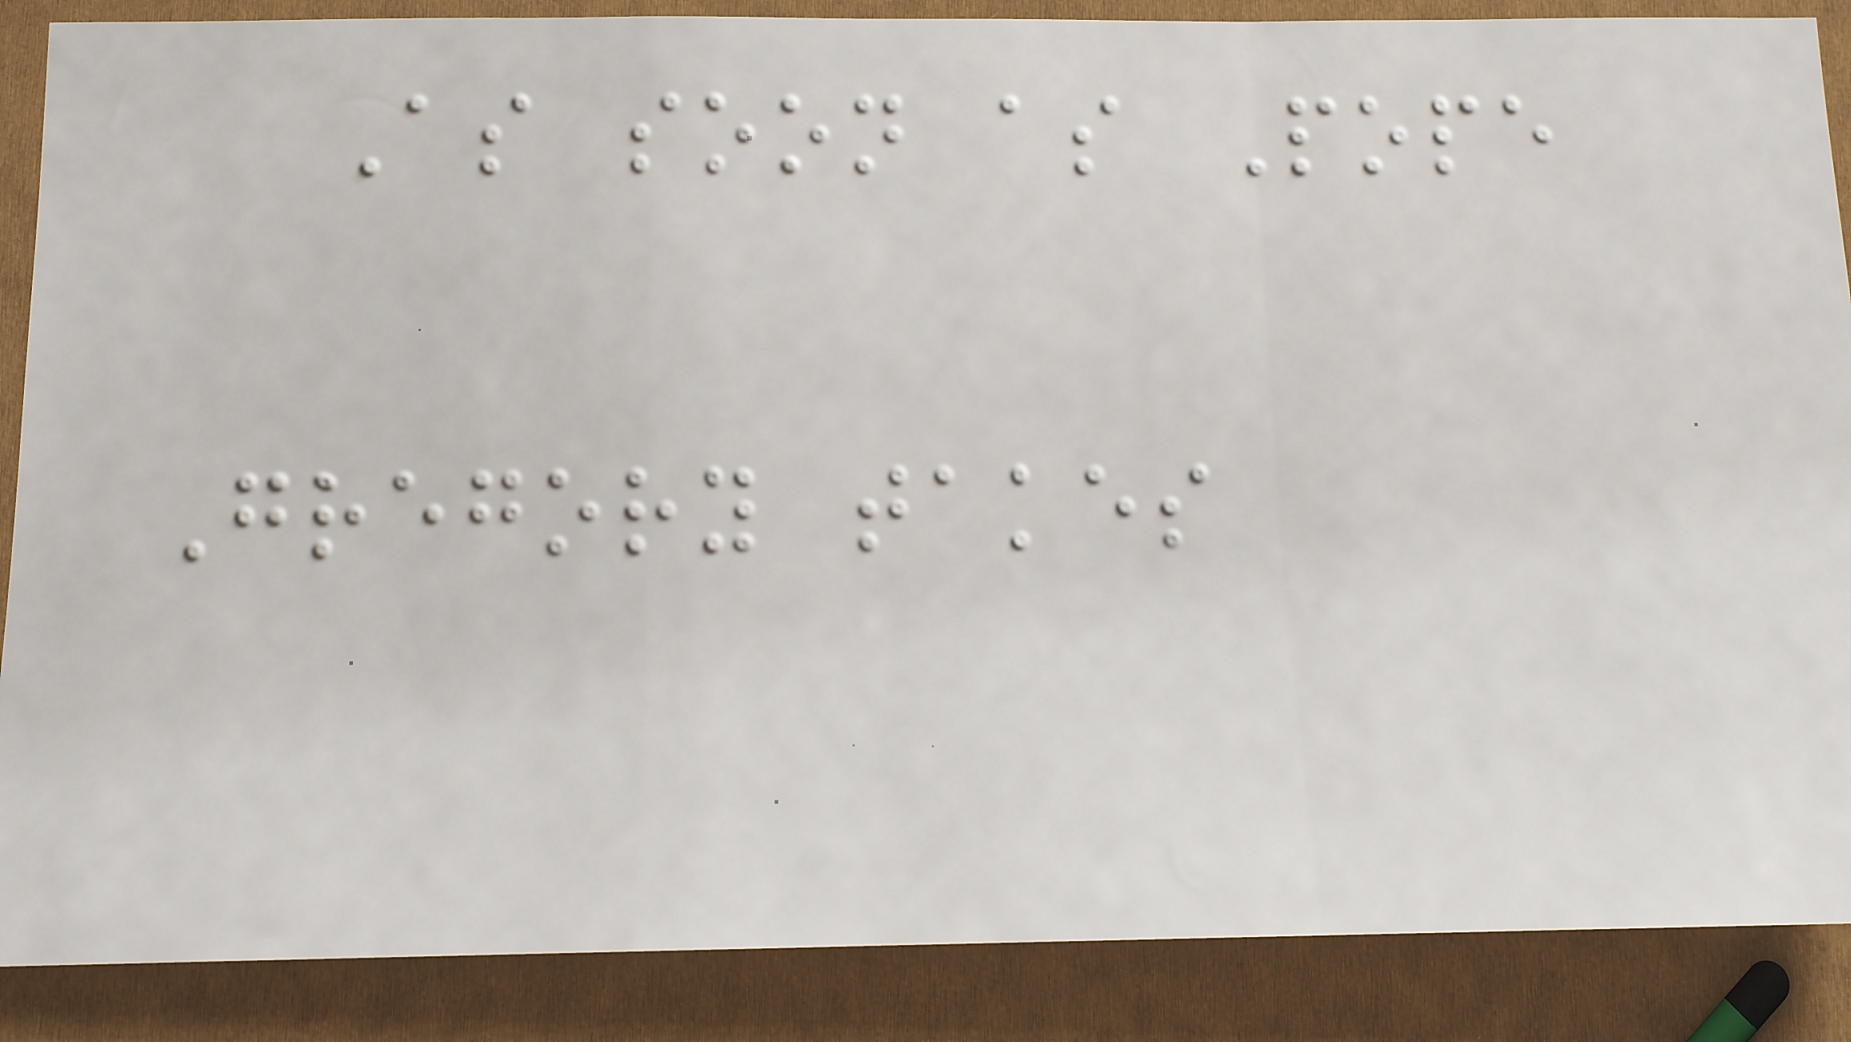As soon as Pope
Gregory takes
